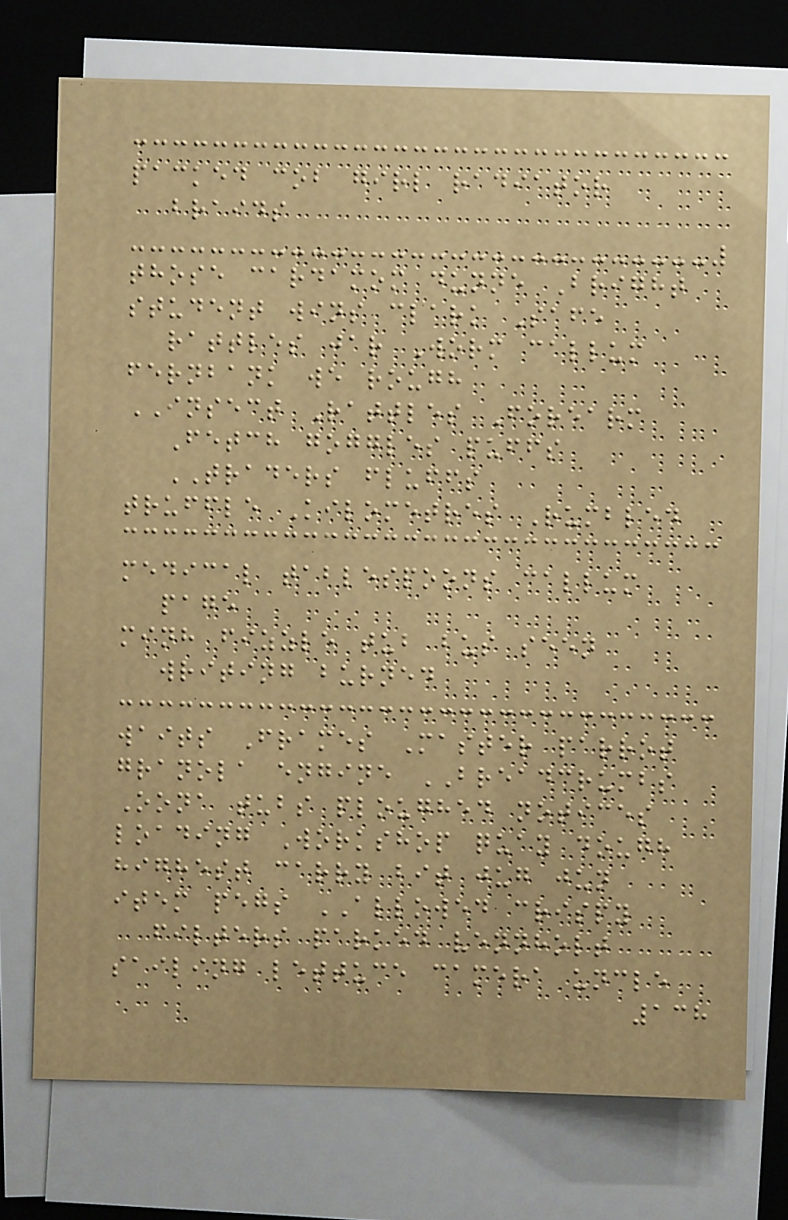packed cob girl radiator
braids
those cardamom dunne Bright
student wins clark Safe
rattles jar Worm callum
fernbank we rough
INSECT Rattles Forearm
Fetch goggles puffs
TRADERS fluffs
truffle Kilometres Rumbled
medical tablespoons callum
page
minh fizzle tub bus seen
writing burned
waits Frames Master parrot
granola engine BREADCRUMBS
Oona tubs ploughed notices
loading Workshop quay dough
highest carry bit jug jun
item pegs ALLOWED crispy
filters parked vennholt
sailing lettuce camera uncle
138
